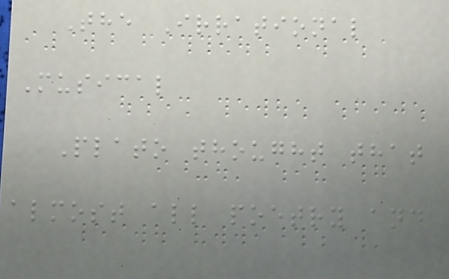The Irrational
Musical
Plato thought that
almost all poetry and
